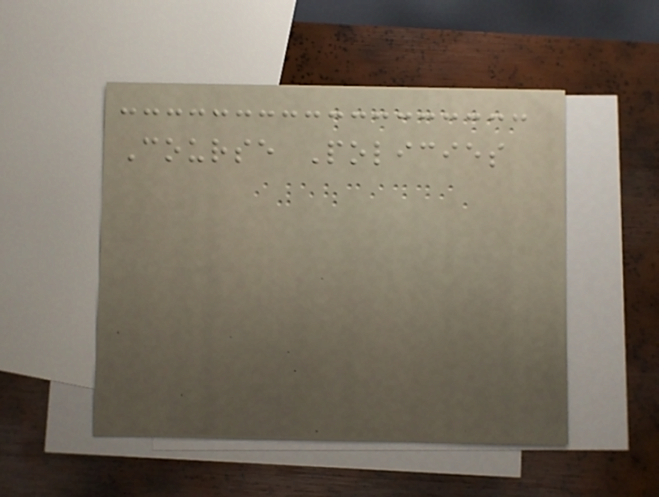Course Policies
